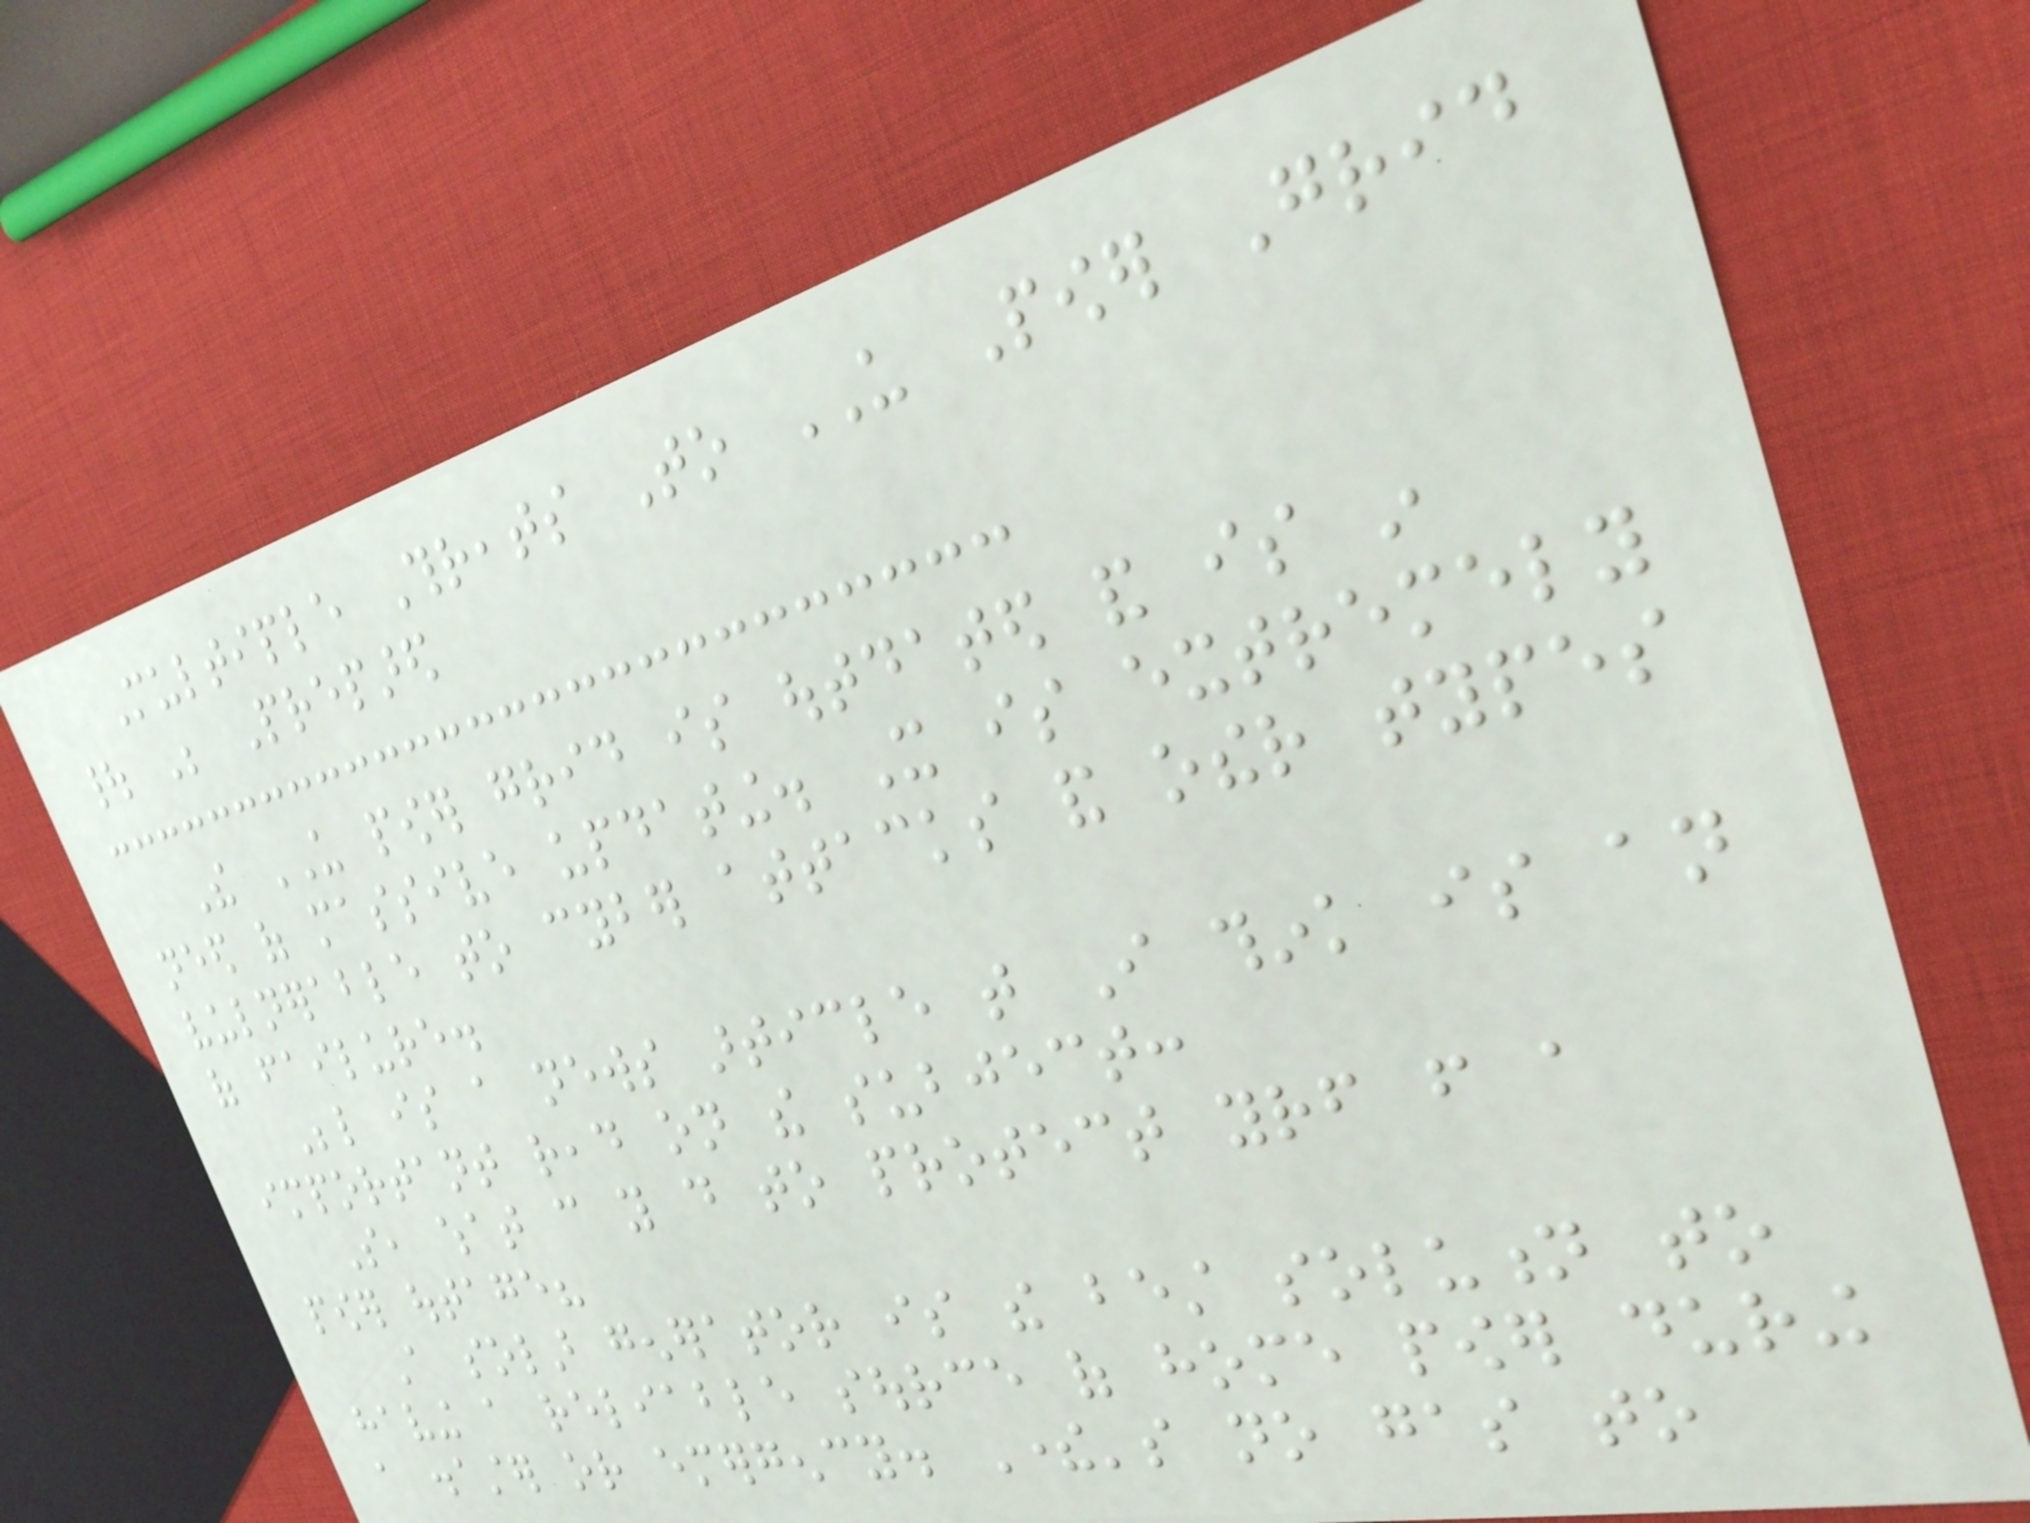Multiple Threats To US Power Grid
| Be Prepared
The US power grid is outdated and is in
need of massive updating. It is extremely
vulnerable to cyber attacks and other types
of failure.
Below is a news article that I think is an
important read on the subject:
So, what can you do to protect yourself from a
power outage?
A solar generator is the best solution to
having a reliable source of home power during
a disaster or emergency. There's no gas to
